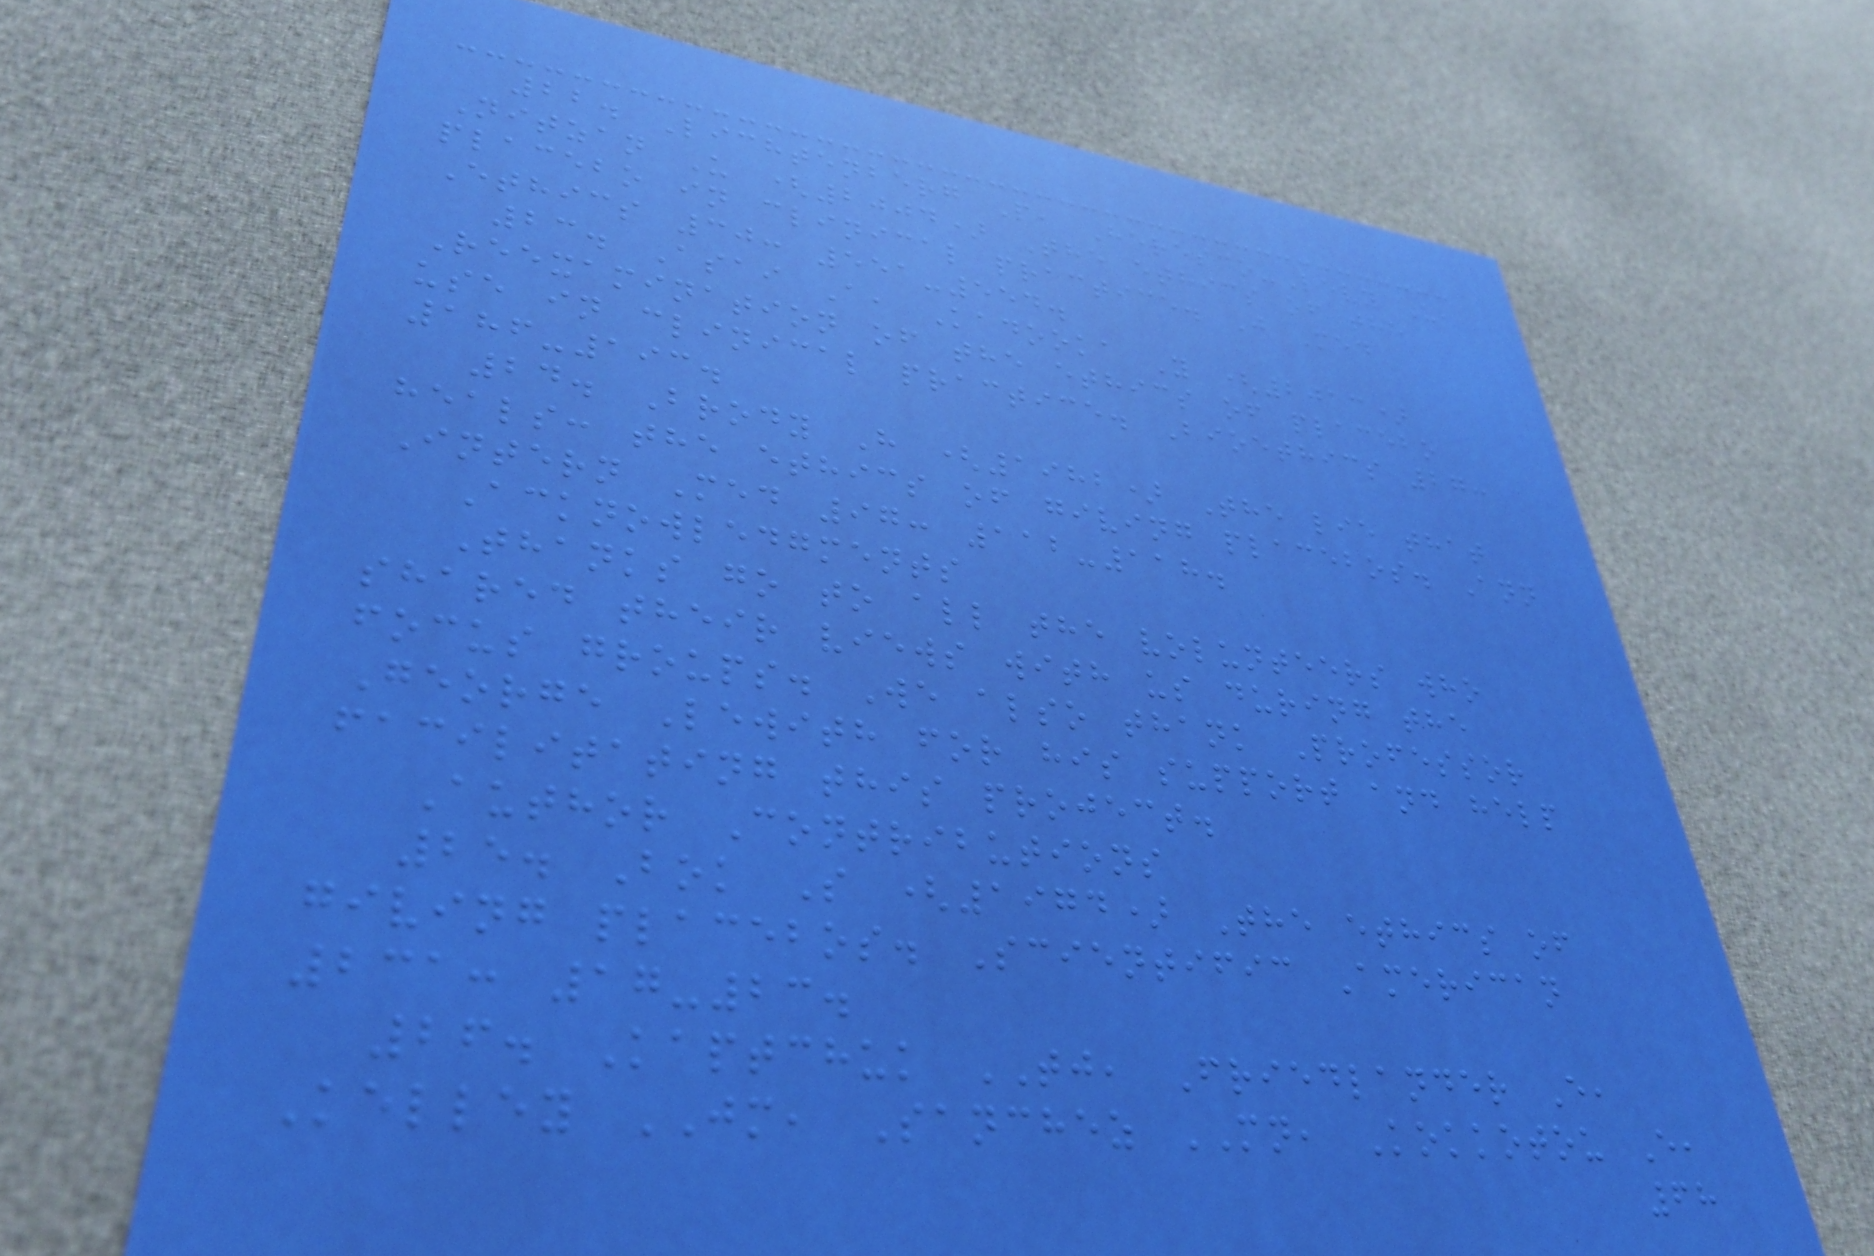22. Lichtenberg P, Heresco-Levy U,
Nitzan U (2004) The ethics of the
placebo in clinical practice. J Med
Ethics 30: 551-554.
23. Asai A, Kadooka Y (2013)
Reexamination of the ethics of placebo
use in clinical practice. Bioethics 27:
186-193.
24. Brody H (1982) The lie that
heals: the ethics of giving placebos. Ann
Intern Med 97: 112-118.
Acknowledgments
Thanks go to all the volunteers who
shared their views with us during the
focus groups. We also thank Professor
George Lewith for his support and help
facilitating this project.
Author Contributions
25. Bok S (1974) The ethics of
giving placebos. Scientific American
231: 17-23.
26. Kaptchuk TJ, Friedlander E,
Kelley JM, Sanchez MN, Kokkotou E,
68
